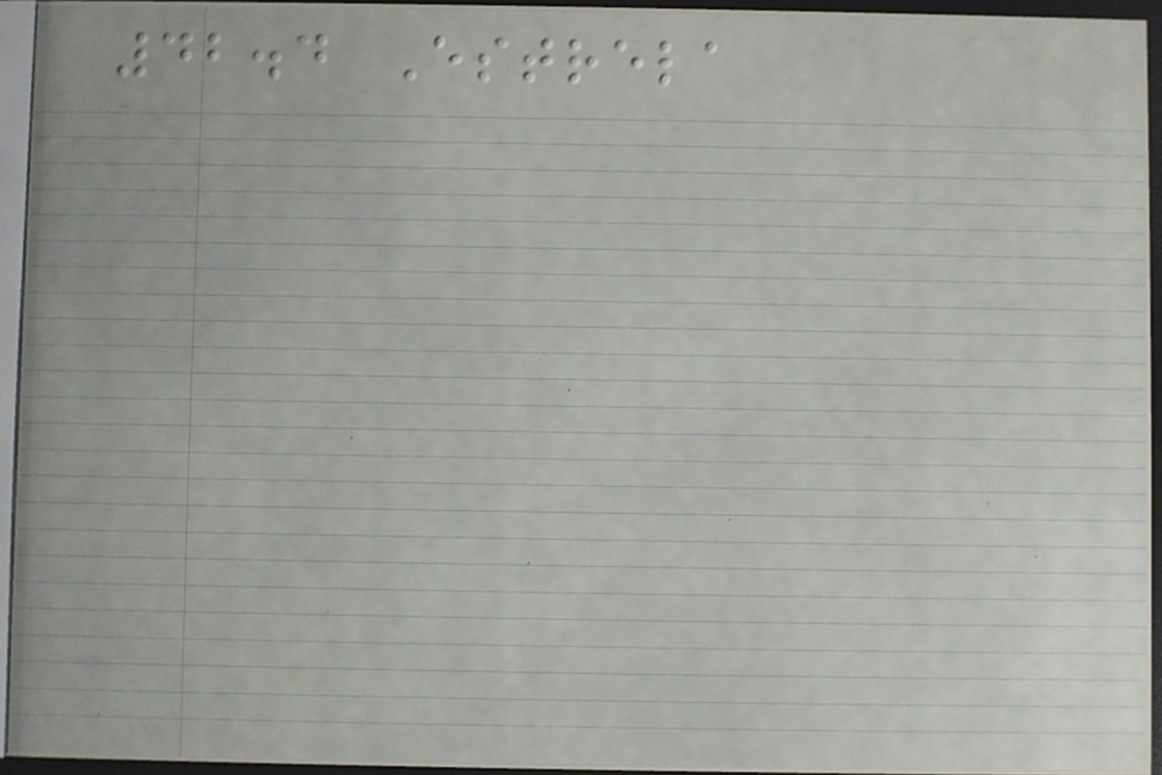42.4 Estrela
